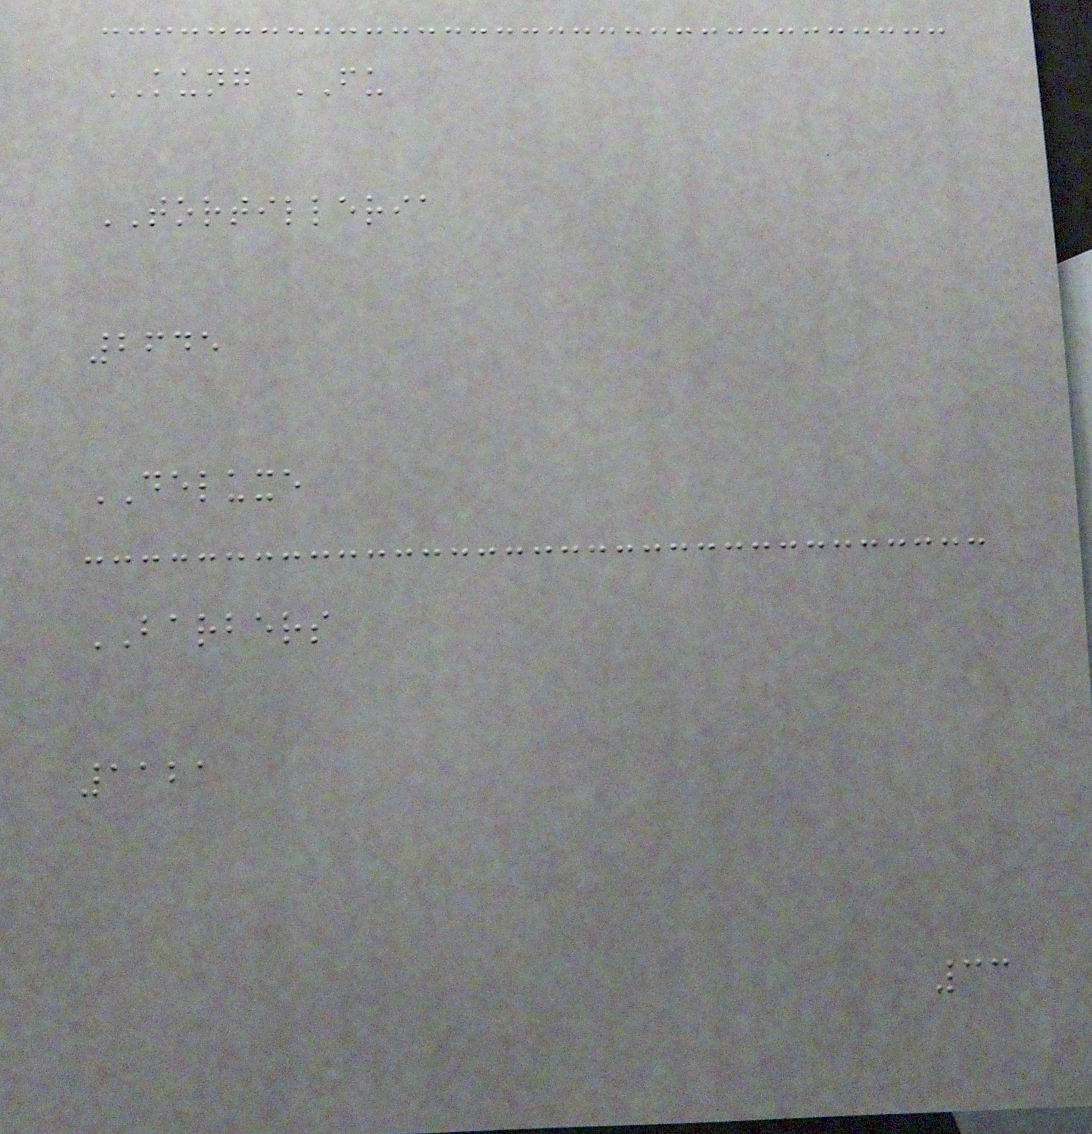KUNG FU
TORTILLERIA
2645
DELUXE
BARBERS
1121
33
